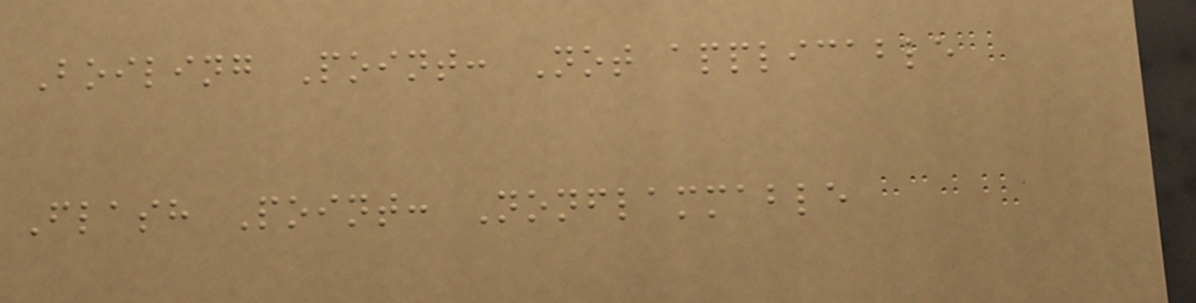Boiling Point: Not applicable
Flash Point: Nonflammable
